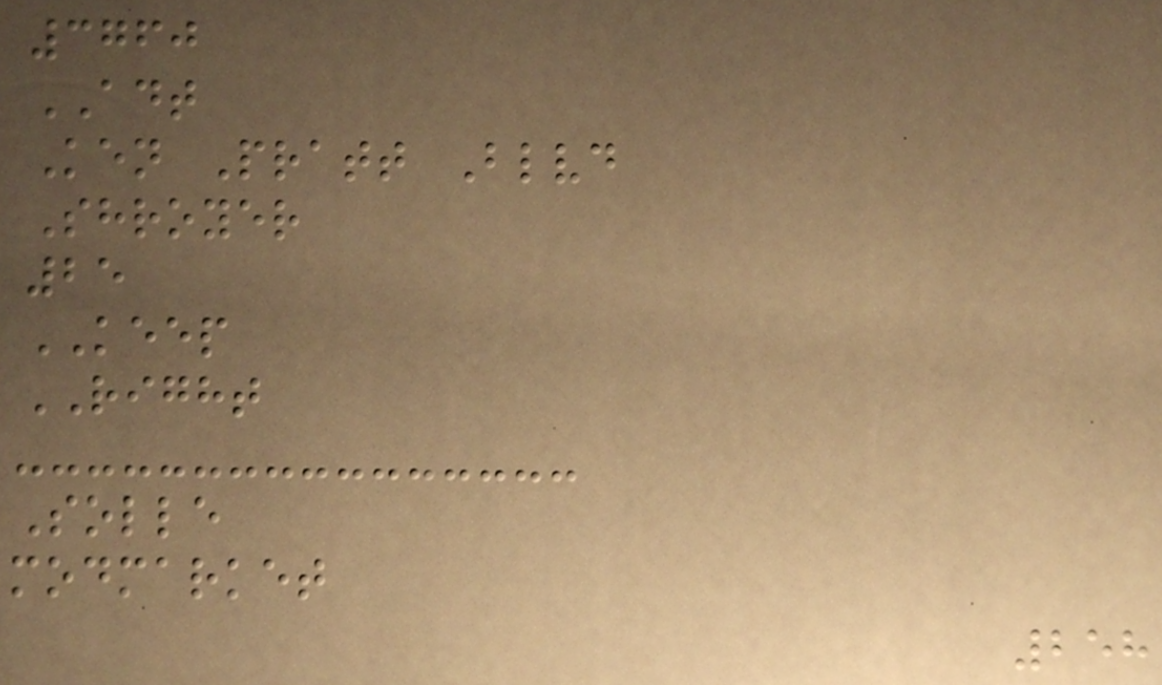3760
ADT
Ken Pratt Blvd
Shroyer
25
KEEP
RIGHT
Solle
modmarket
258
